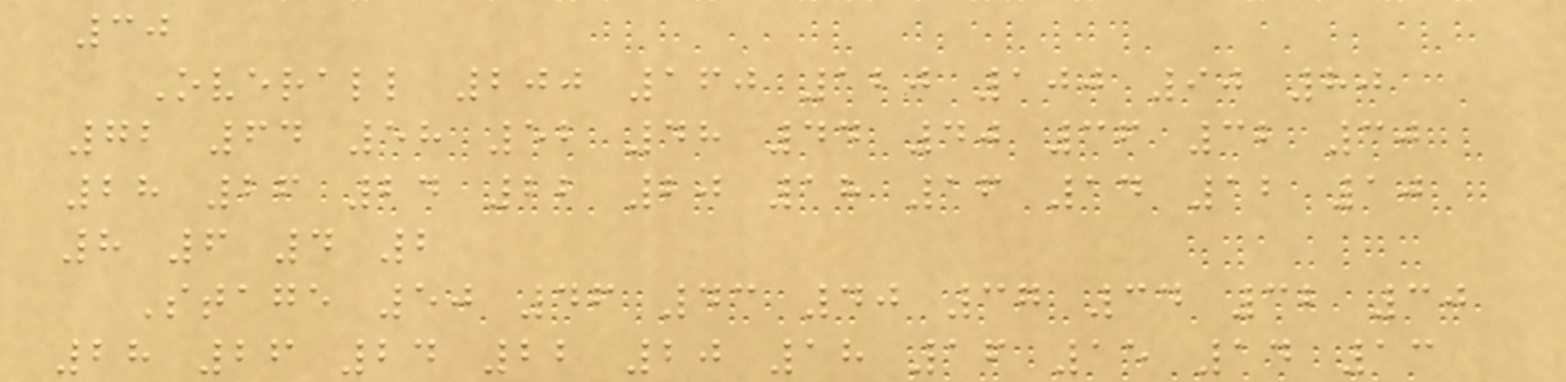30
Overall 200 160 120 100 90 80
72 64 58 52 48 44 40 36 32 30
28 26 24 22 20 18 16 14 12 10
8 6 4 2
Stage 50 46 43 40 37 34 32 30
28 26 24 22 20 18 16 15 14 13
